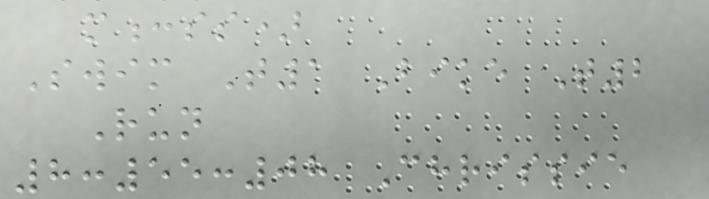m:ss)
Swim T1 Bike T2
Run
8:55:08 Chrissie
